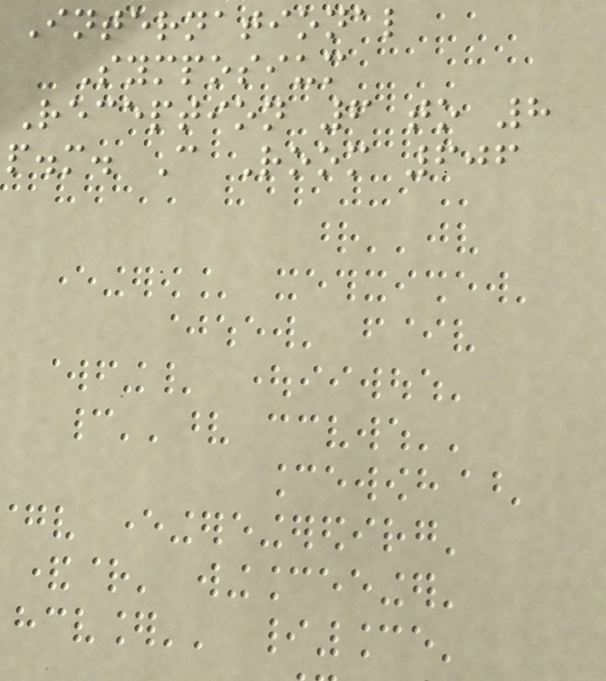International
Symposium
Reception 6 to 8
p.m. C Room 606
